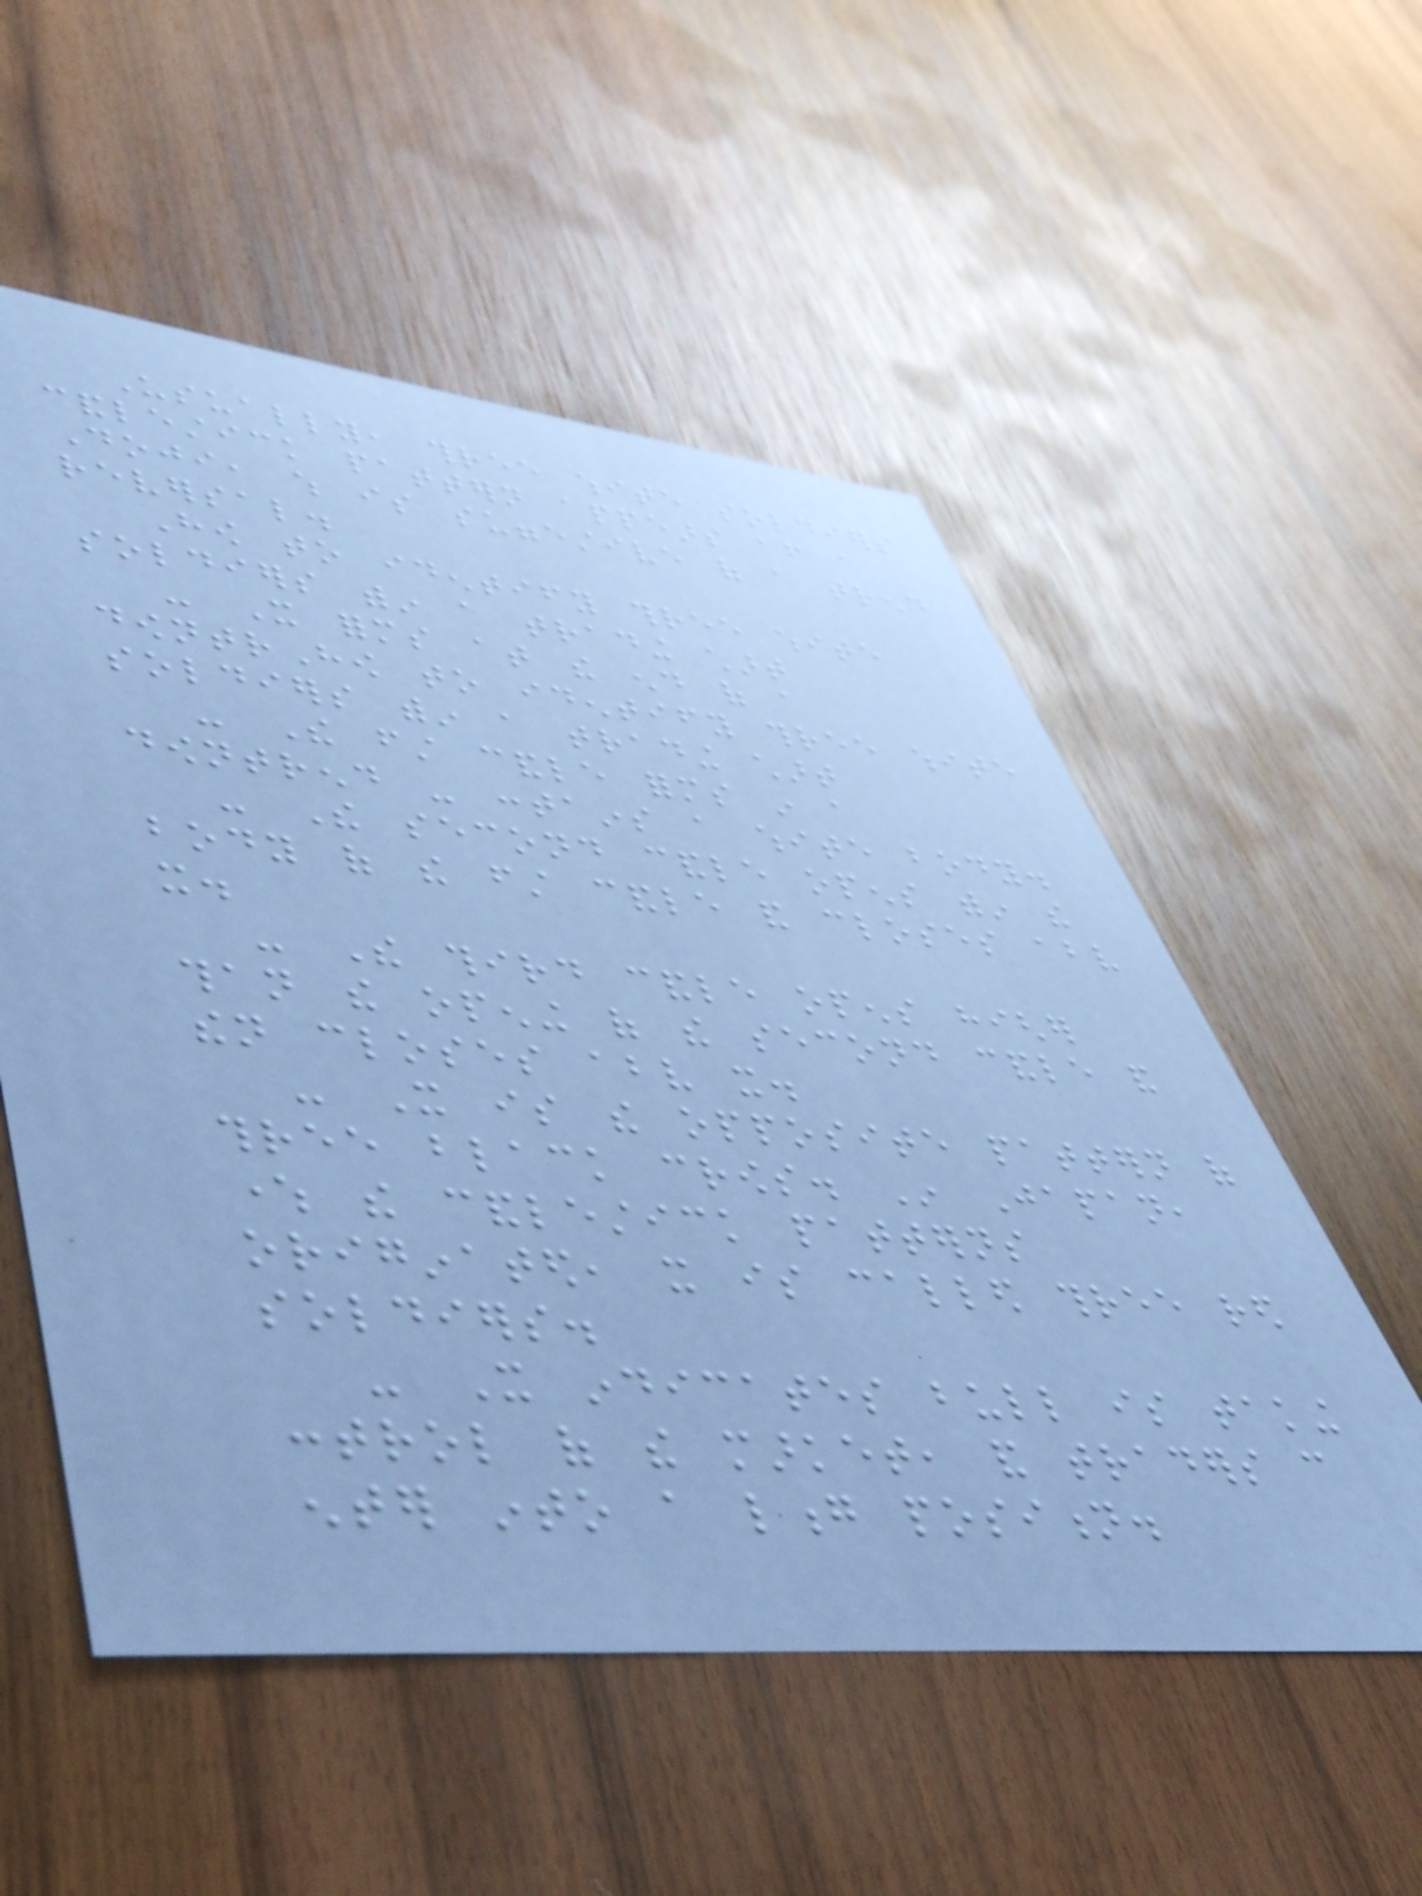Usually, three white soldiers
candlestick pattern appears after a
Doji, which is suggestive of a trend
reversal.
How to identify three white
soldiers within a trading chart
- It forms at the end of a
downtrHow to identify three white
soldiers within a trading chart
- The first candle forms in a
downtrend - contains a white body.
- The second candle opens within the
body of the first candle and closes above
it.
- The third candle opens higher
than the opening of the second candle and
then closes above it.
- It is the opposite pattern of
three black crows. In Japan,
where the candlestick patterns
originated, it is called three red
soldiers.
- It indicates bull is taking
control of the market, and traders can
enter into a long position.
